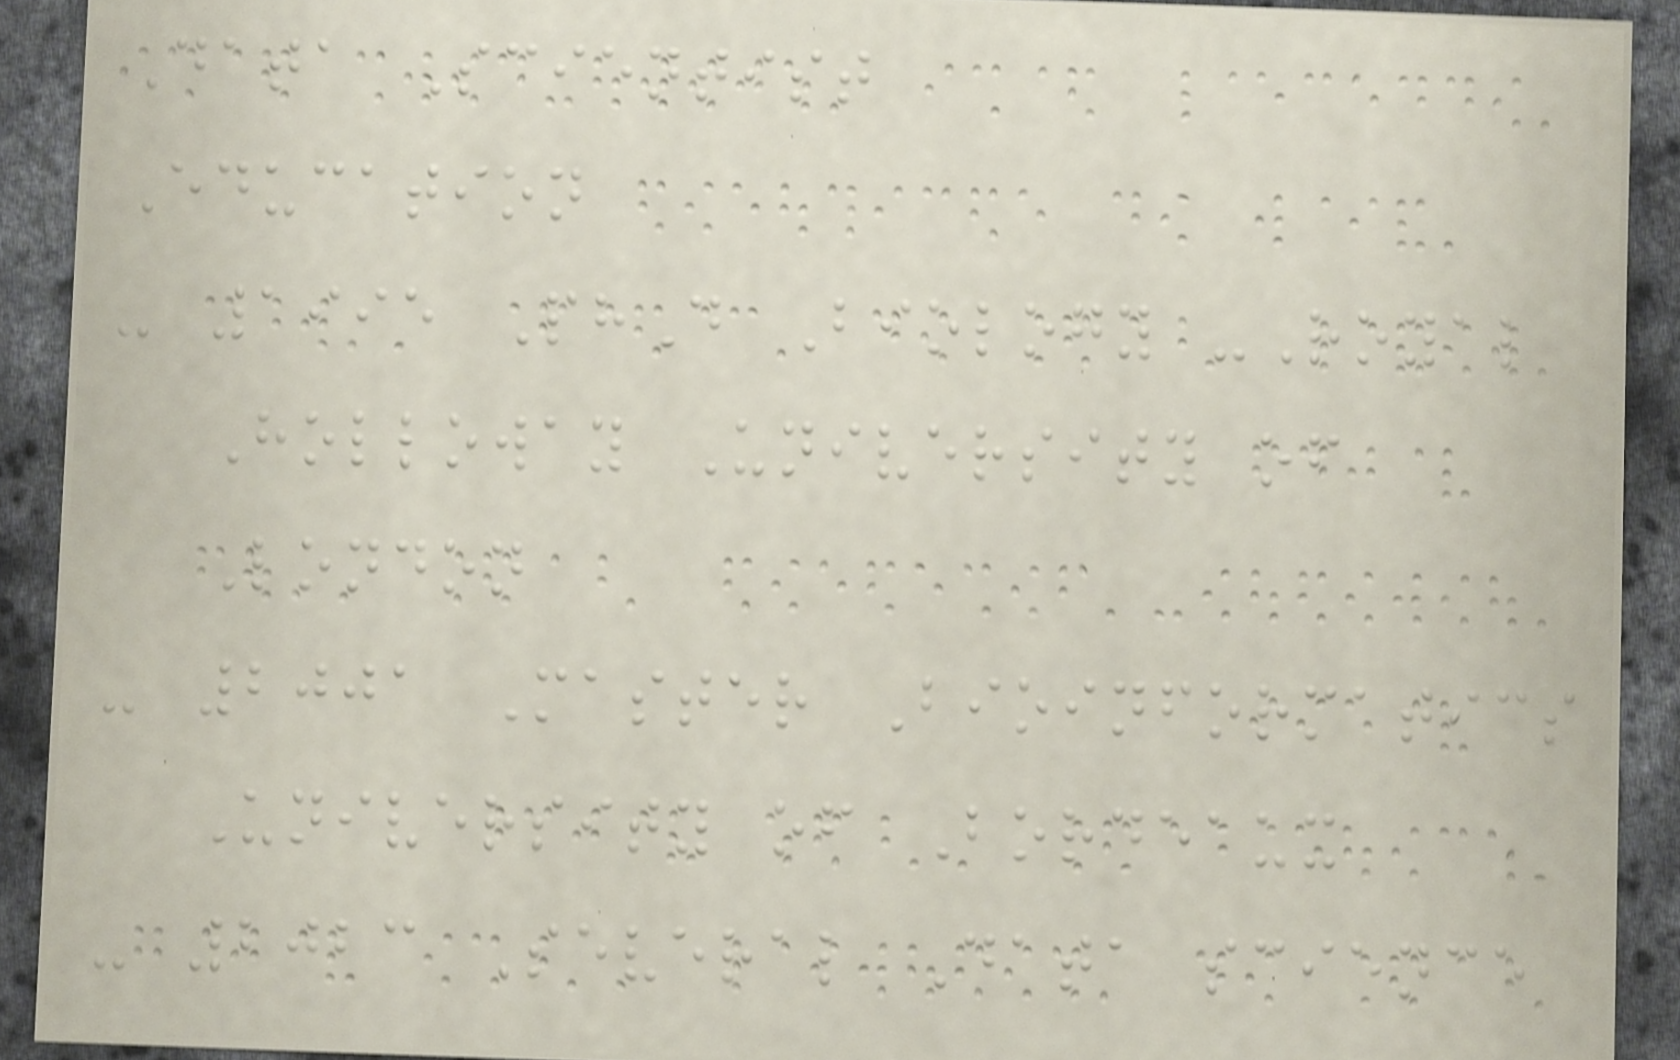Data Scientist
Education
- 1995 PhD Biology -Royal
Holloway University of
London
- 2001 Master Bioinformatics
University of Bordeaux
- 2023 Several Data science
